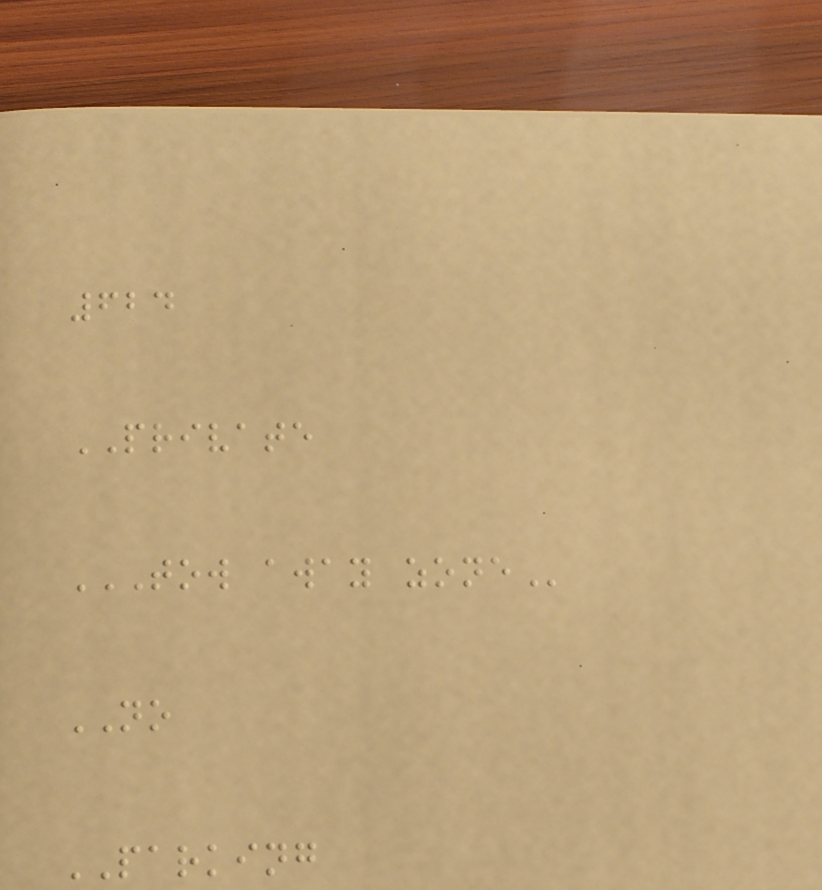624
PRIVATE
TOW AWAY ZONE
NO
PARKING
